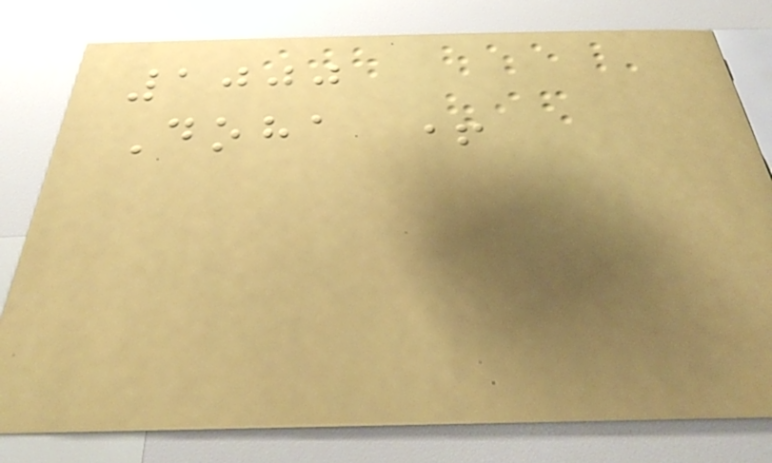1000
Doha +
